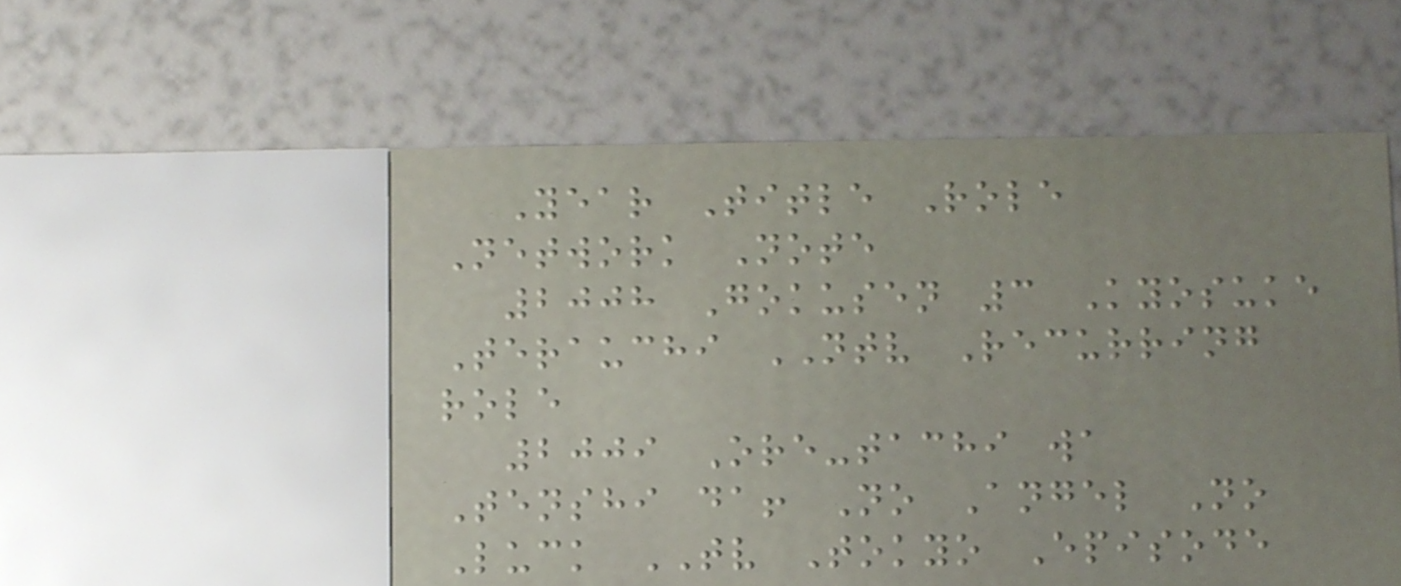Year Title Role
Network Note
2008 Gokusen 3 Kyosuke
Terauchi NTV Recurring
role
2009 Ore-tachi wa
Tenshi da! No Angel No
Luck TV Tokyo Episode
